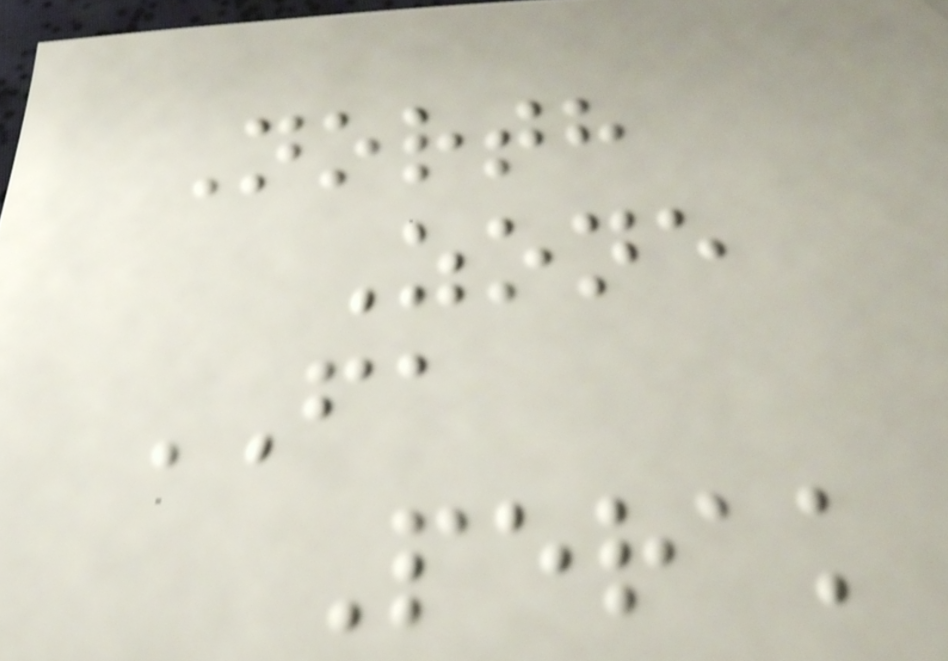North
Zone
FA
Perak
